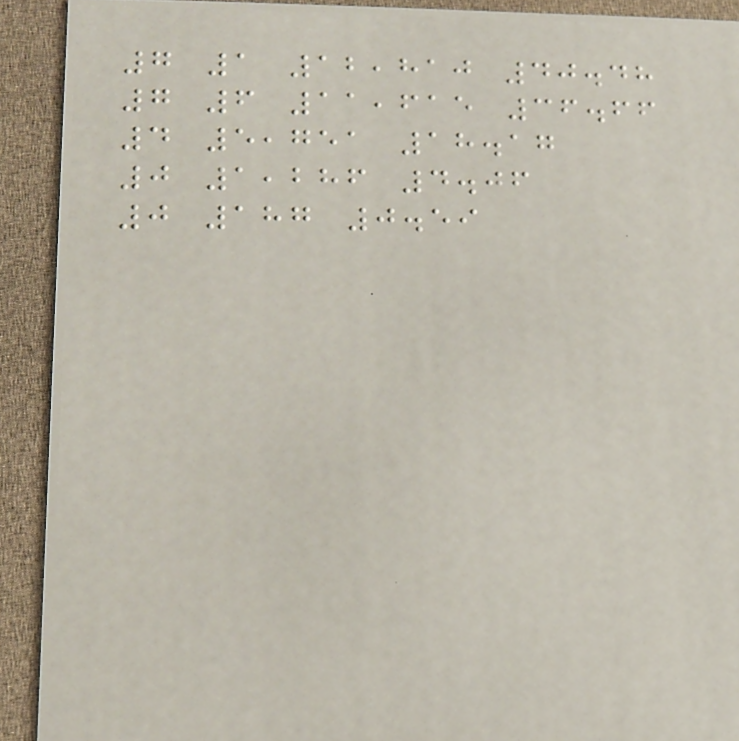7 1 12,810 40.48
7 6 11,615 36.66
4 5,751 18.17
0 1,286 4.06
0 187 0.59
